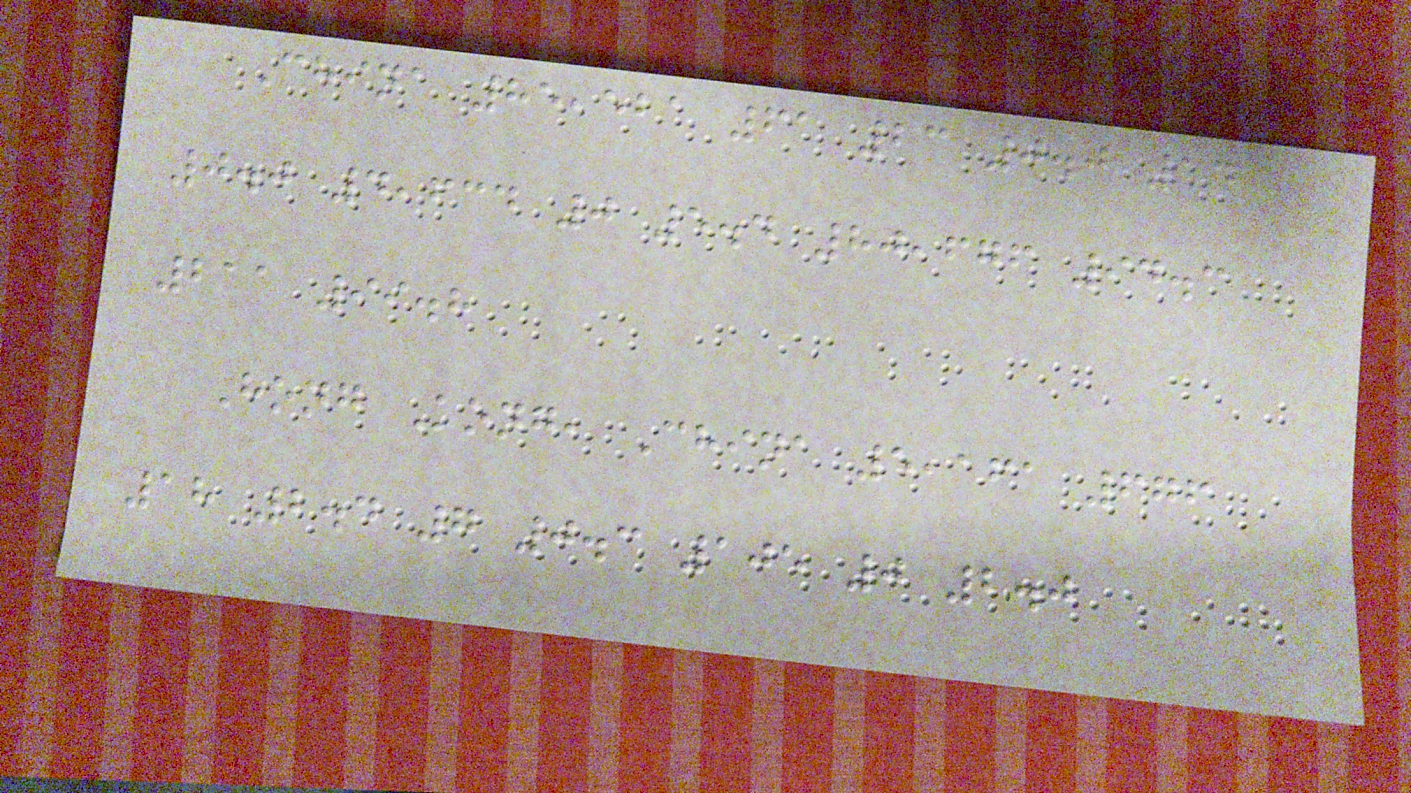China 85,521 61 23 0.0 14
0.0 4,634 0 5.4 80,676 94.3
211 99.8
Hong Kong, China 5,161 676
18 2.4 7 0.3 105 0 2.0
